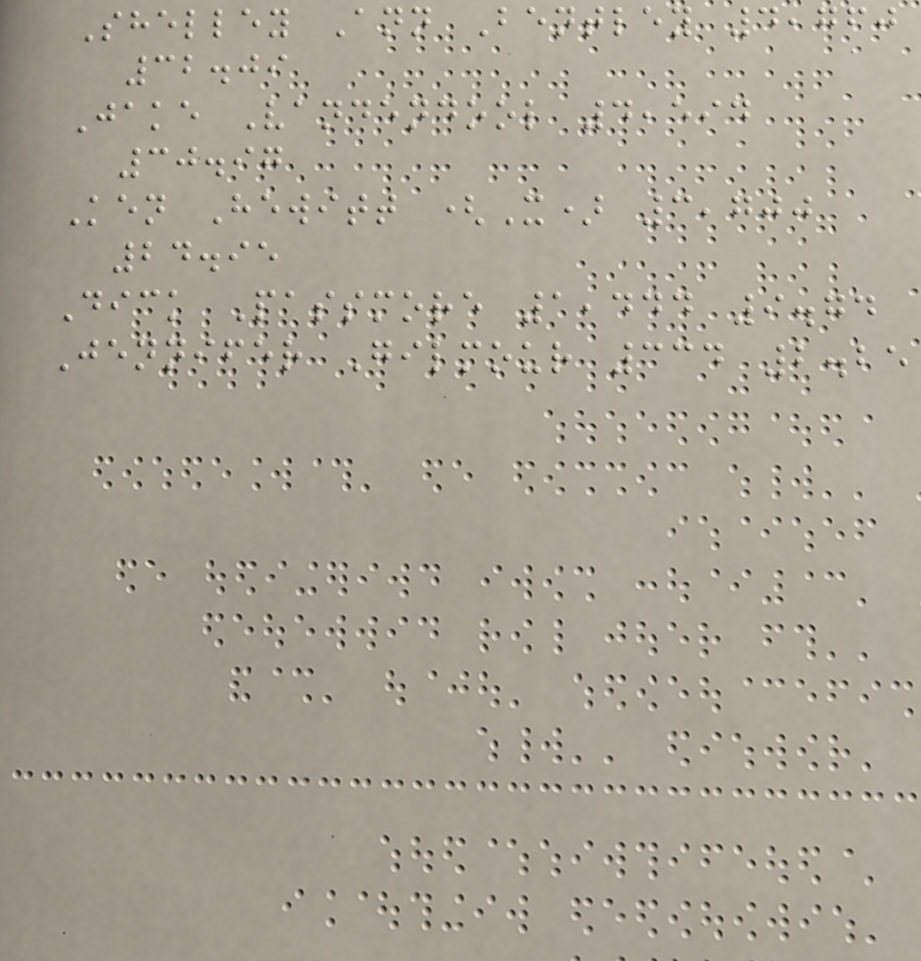Shelley Ann Bentley 4,760
32.09
Jake Vandendool 4,594
30.97
Ken Hewitt (X) 3,700
24.95
Dick Passmore 1,444 9.74
Jennifer Gilmour 334 2.25
